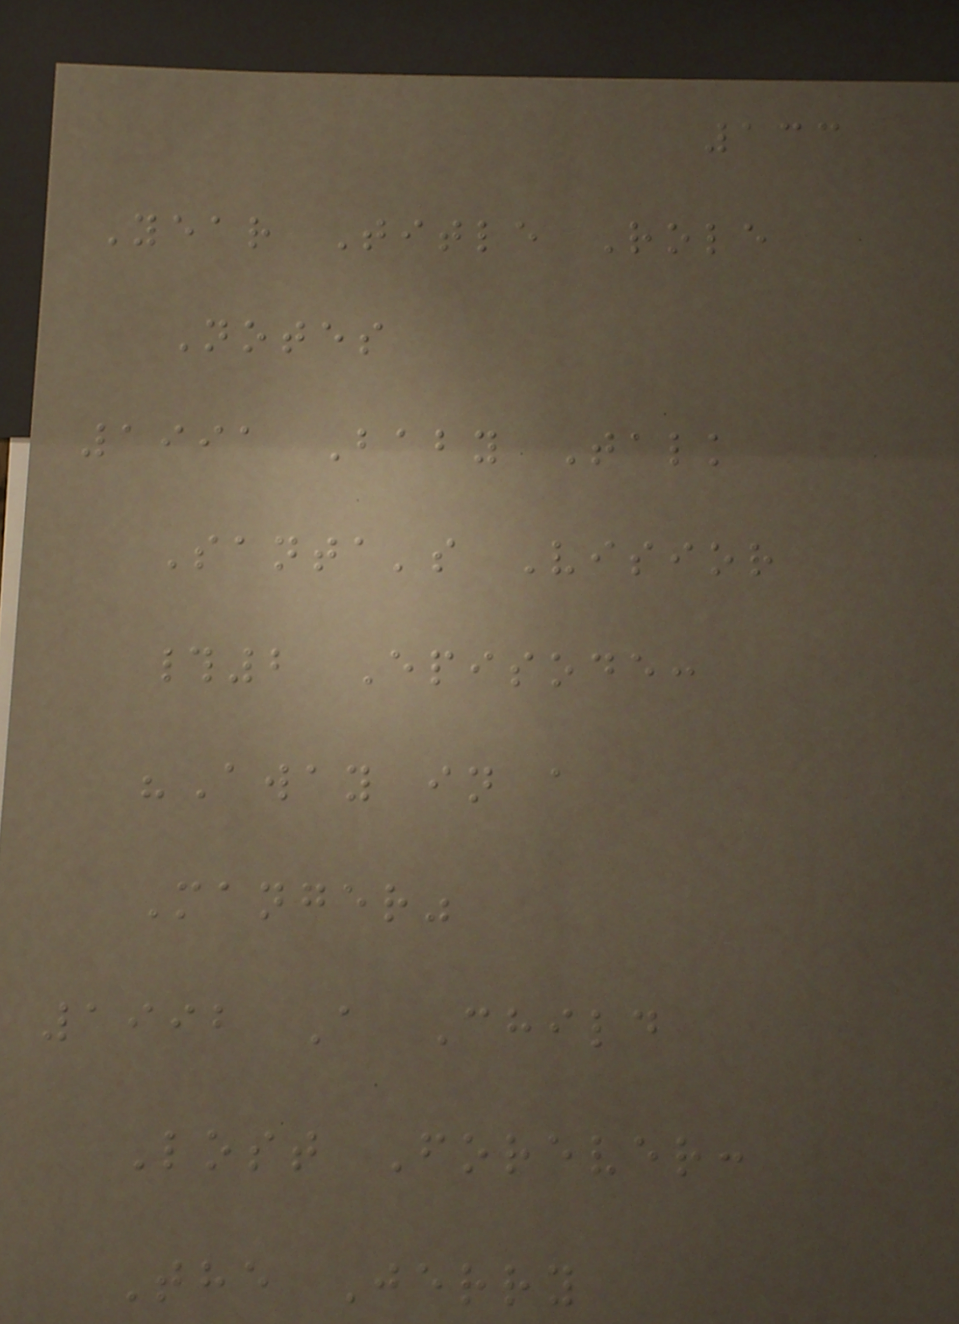133
Year Title Role
Notes
1991 Baby Talk
Santa's Visior
#2 Episode:
"Away in a
Manger"
1992 A Child
Lost Forever:
The Jerry
